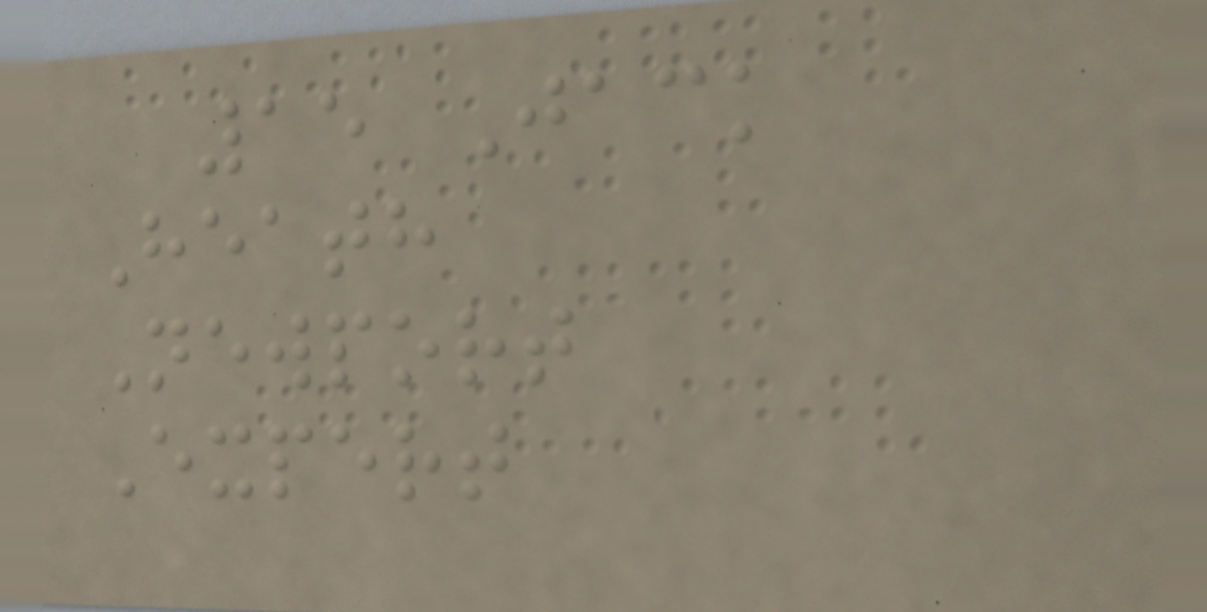15 Jack
Heath
Newport
Expert
